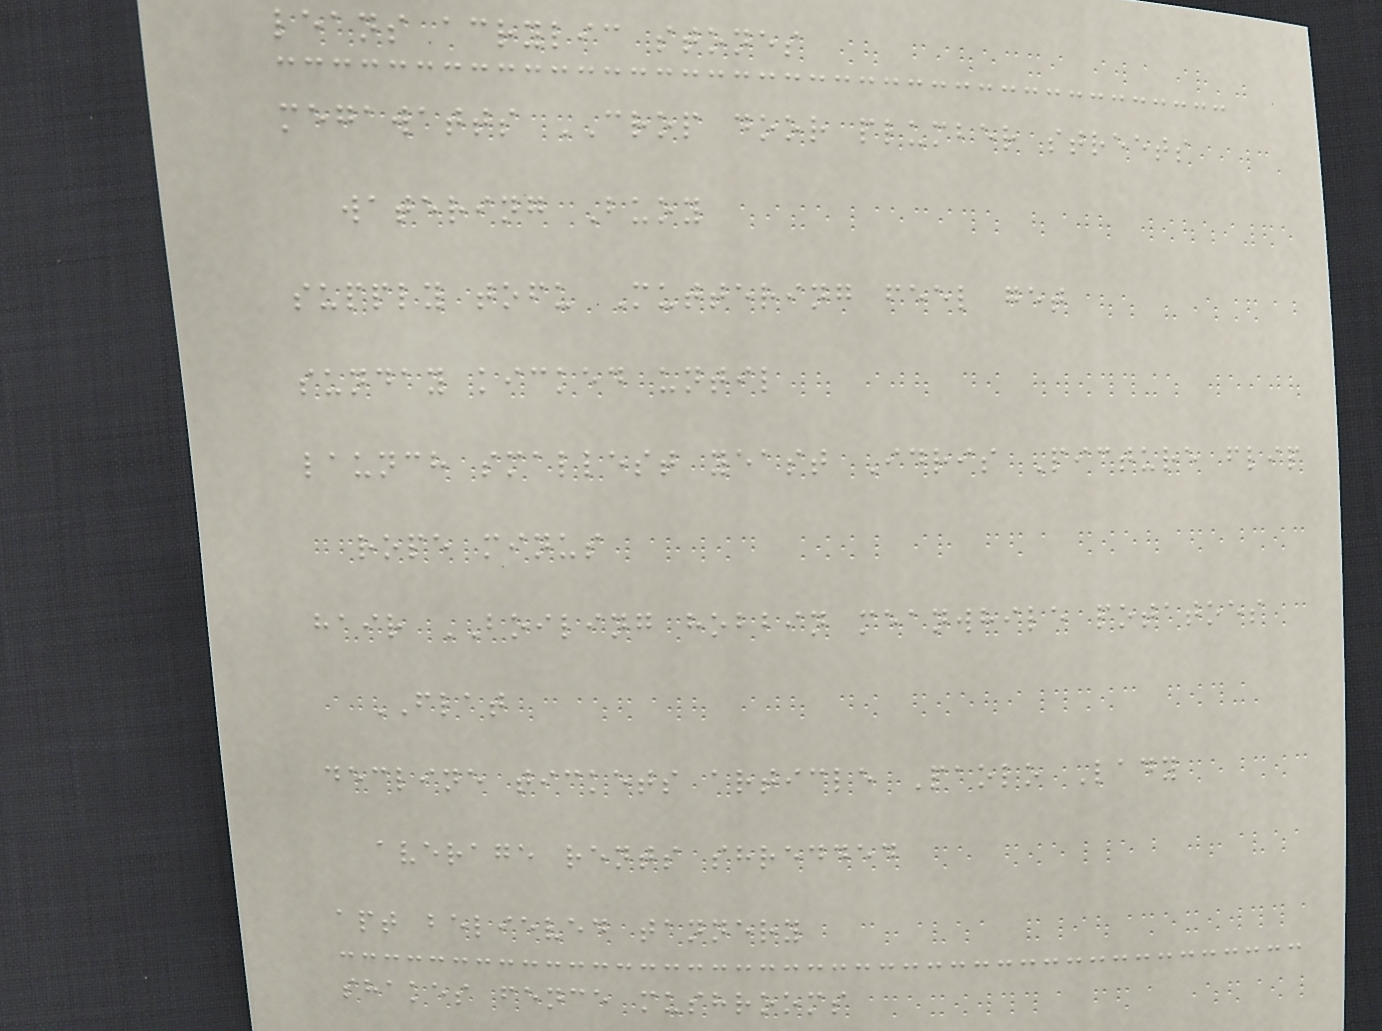leans acrylic stones
megawatts CROP door plumber streets
watering Buoy
supply tofu Muttering feel get
sunday kicked until
launch smallest yeast Idris Picture flip
rope minus
hair BOILING hobbin meanwhile potatoes
FLAT
decline tickets article Paolo Lady
average rents shredded
apt believed tannery
shakes fence mushrooms
